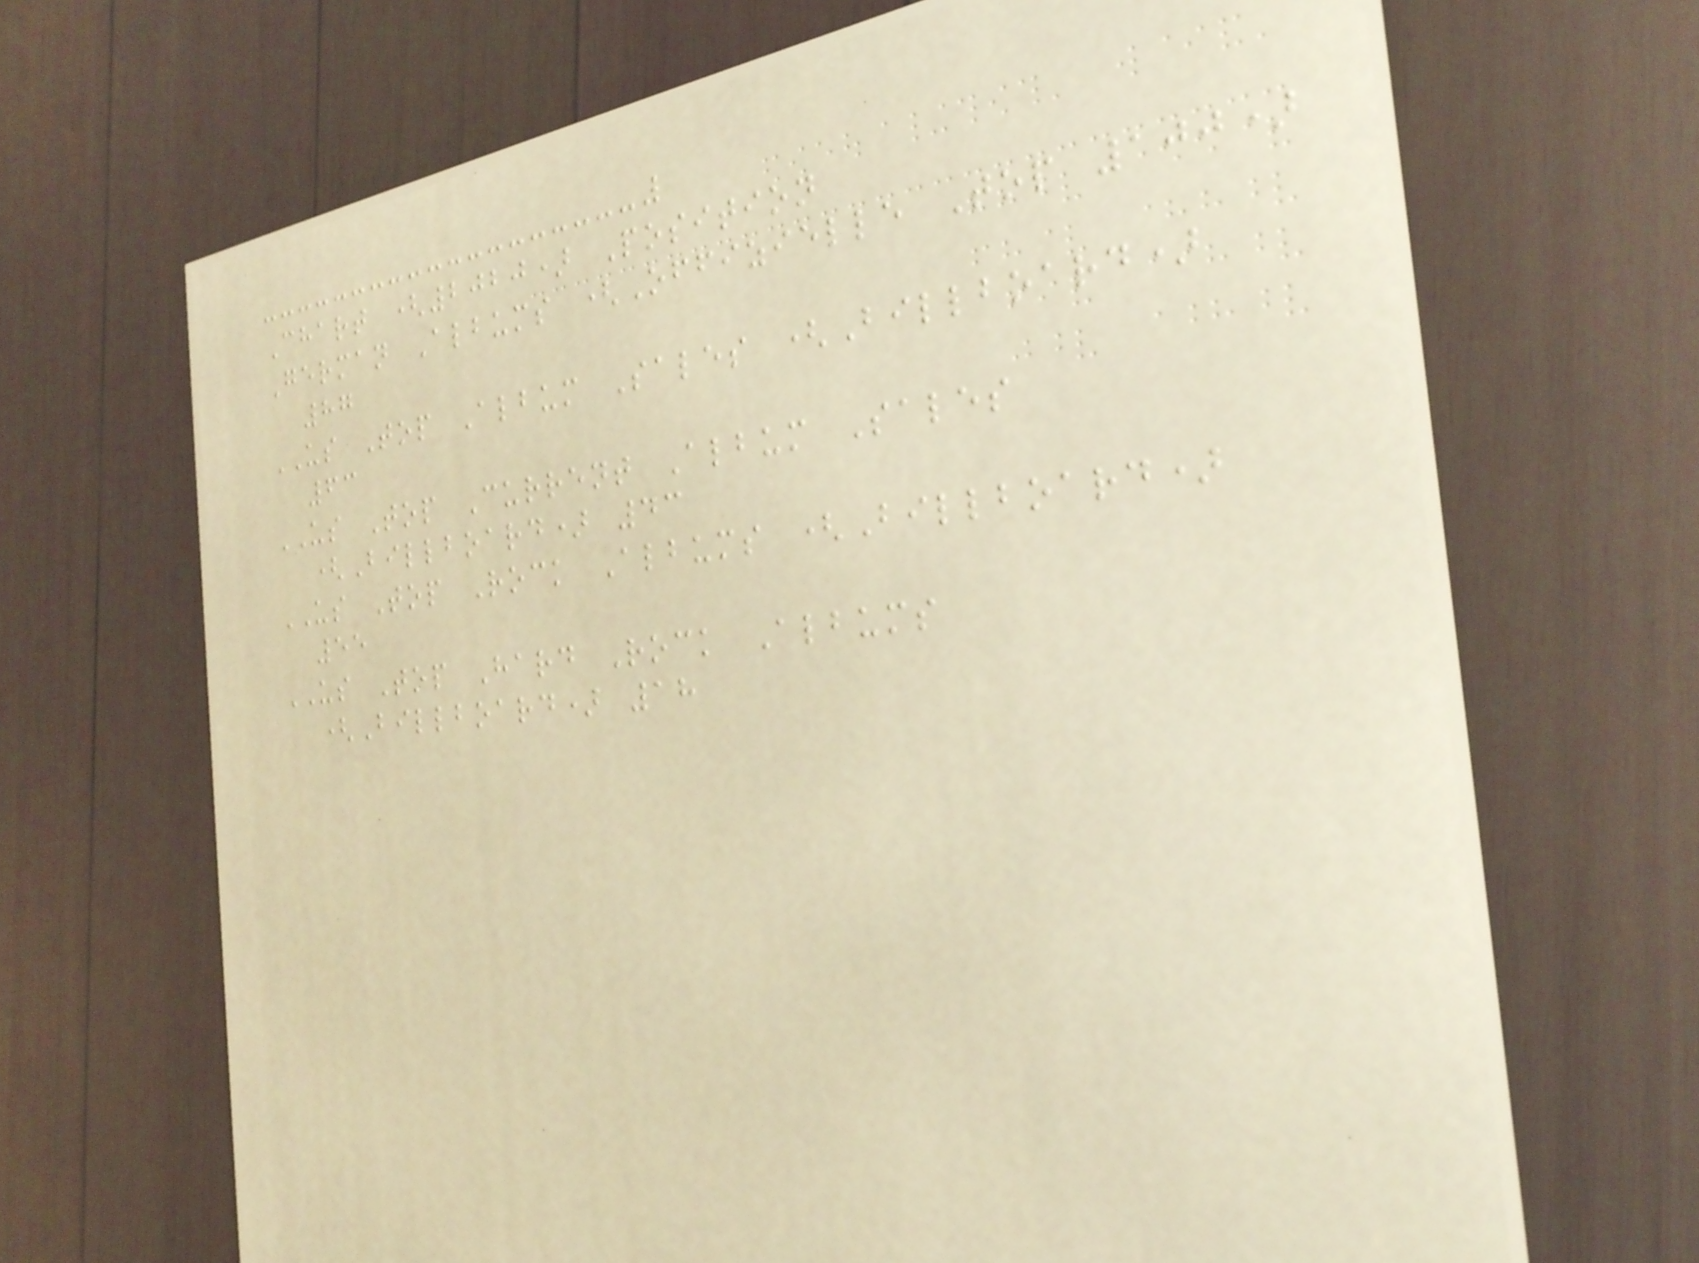Chart (2020) Position
German Albums (Offizielle Top 100)
87
US Top Album Sales (Billboard)
63
US Top Current Album Sales
(Billboard) 43
US Top Rock Albums (Billboard)
55
US Top Hard Rock Albums
(Billboard) 18
